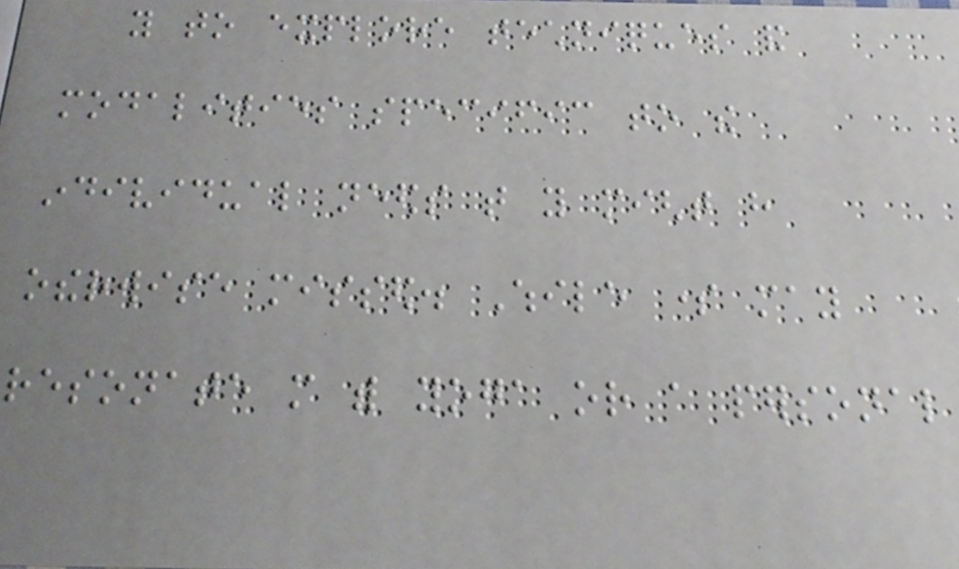you to explore techniques and
modalities specific to the
individual needs that you might have
otherwise missed. While some may
resonate more with yoga or a personal
